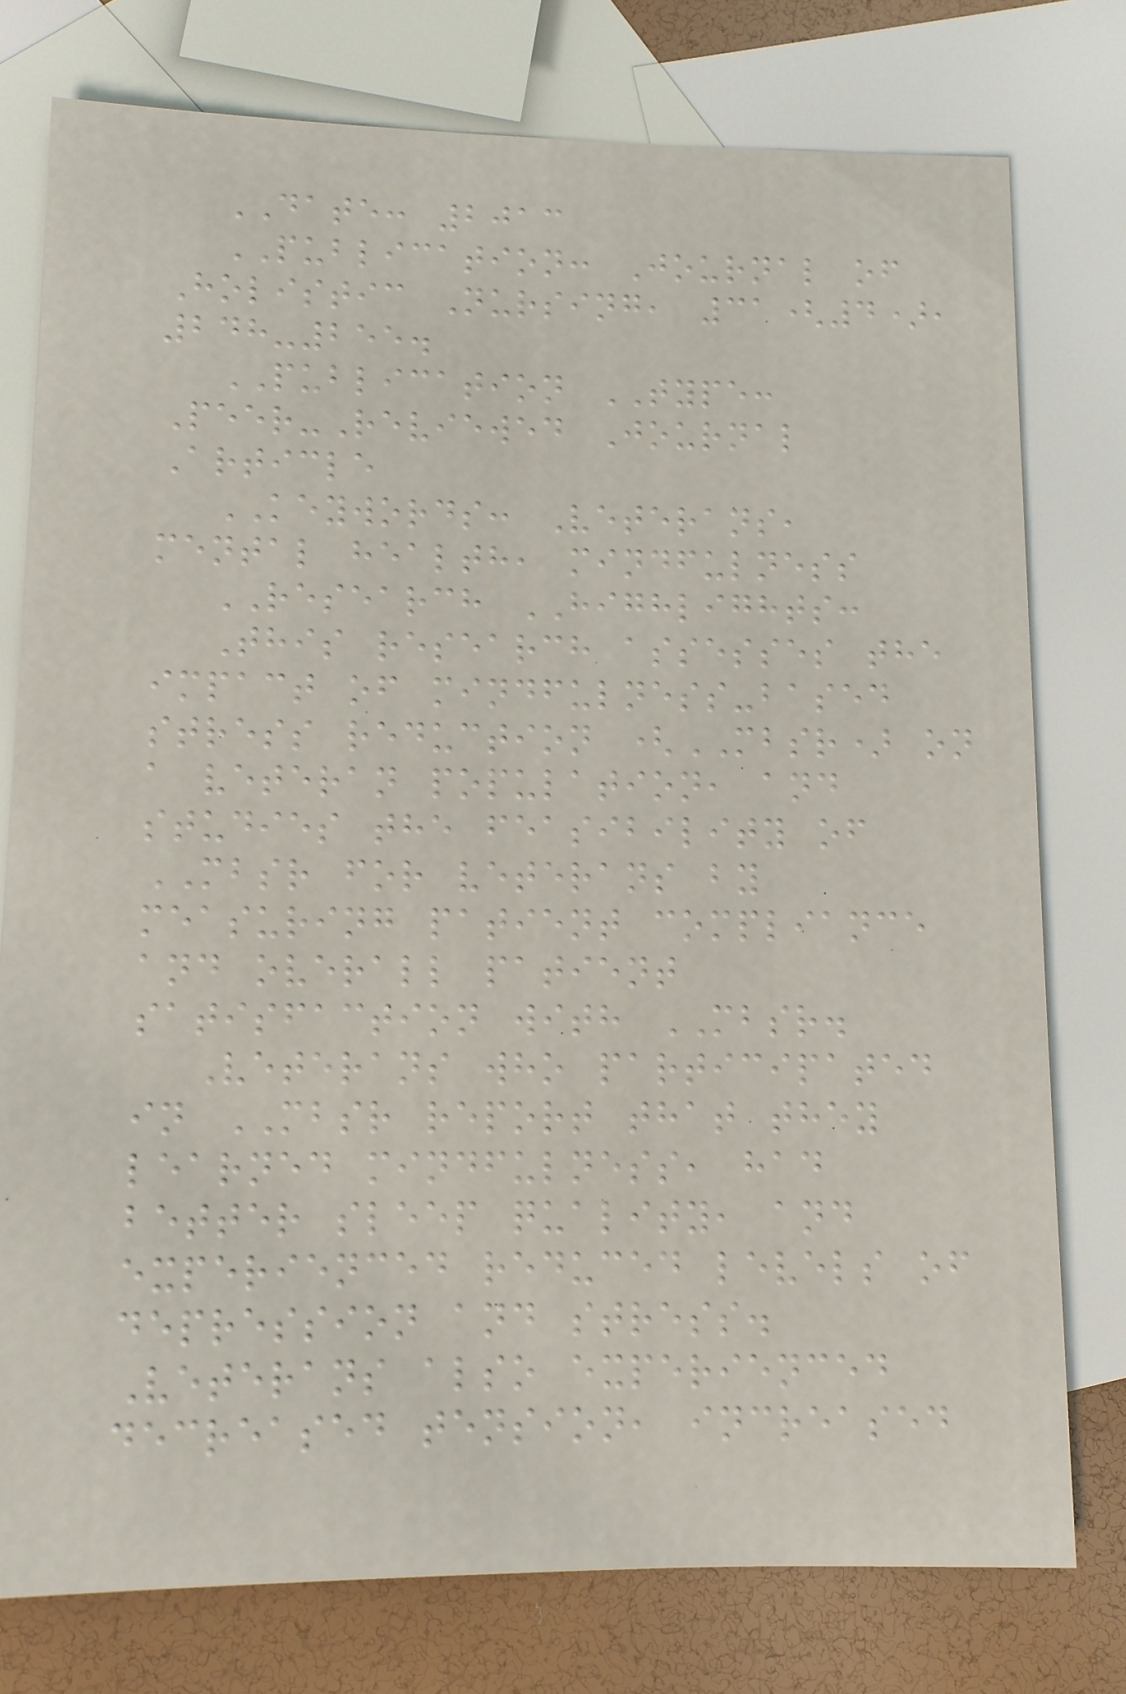DATE: 2013
PUBLICATION: Journal of
Holistic Nursing, 31(4),
248-255.
PUBLICATION TYPE:
Peer-Reviewed Journal
Article
KEYWORDS: Veterans,
mental health, mindfulness
RESEARCH HIGHLIGHTS:
This research assesses the
impact of mindfulness-based
stress reduction (MBSR) on
a veteran population, and
studies the feasibility of
MBSR for veterans by
measuring patient compliance
and overall patient
satisfaction with MBSR.
Veterans who participated
in MBSR report that they
learned mindfulness, had
better sleep quality, and
experienced reduced levels of
depression and stress.
Veterans also experienced
decreased tension, increased
